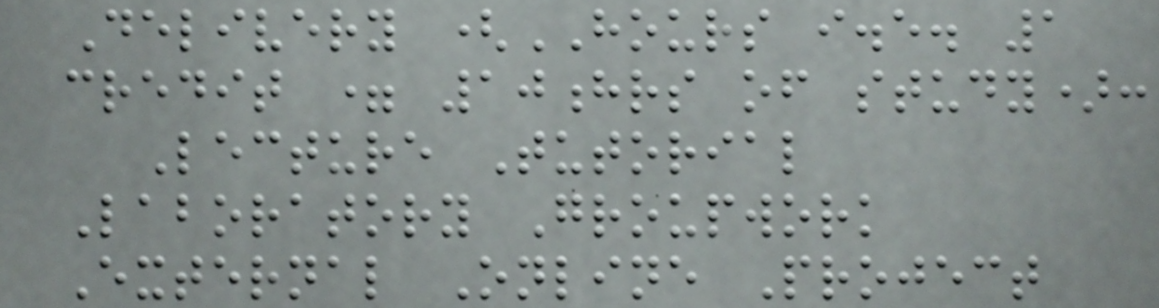Delivery (HOURS i.e. 1
credit = 10hrs of study):
Lecture Tutorial
Laboratory Groupwork
External Online Project
